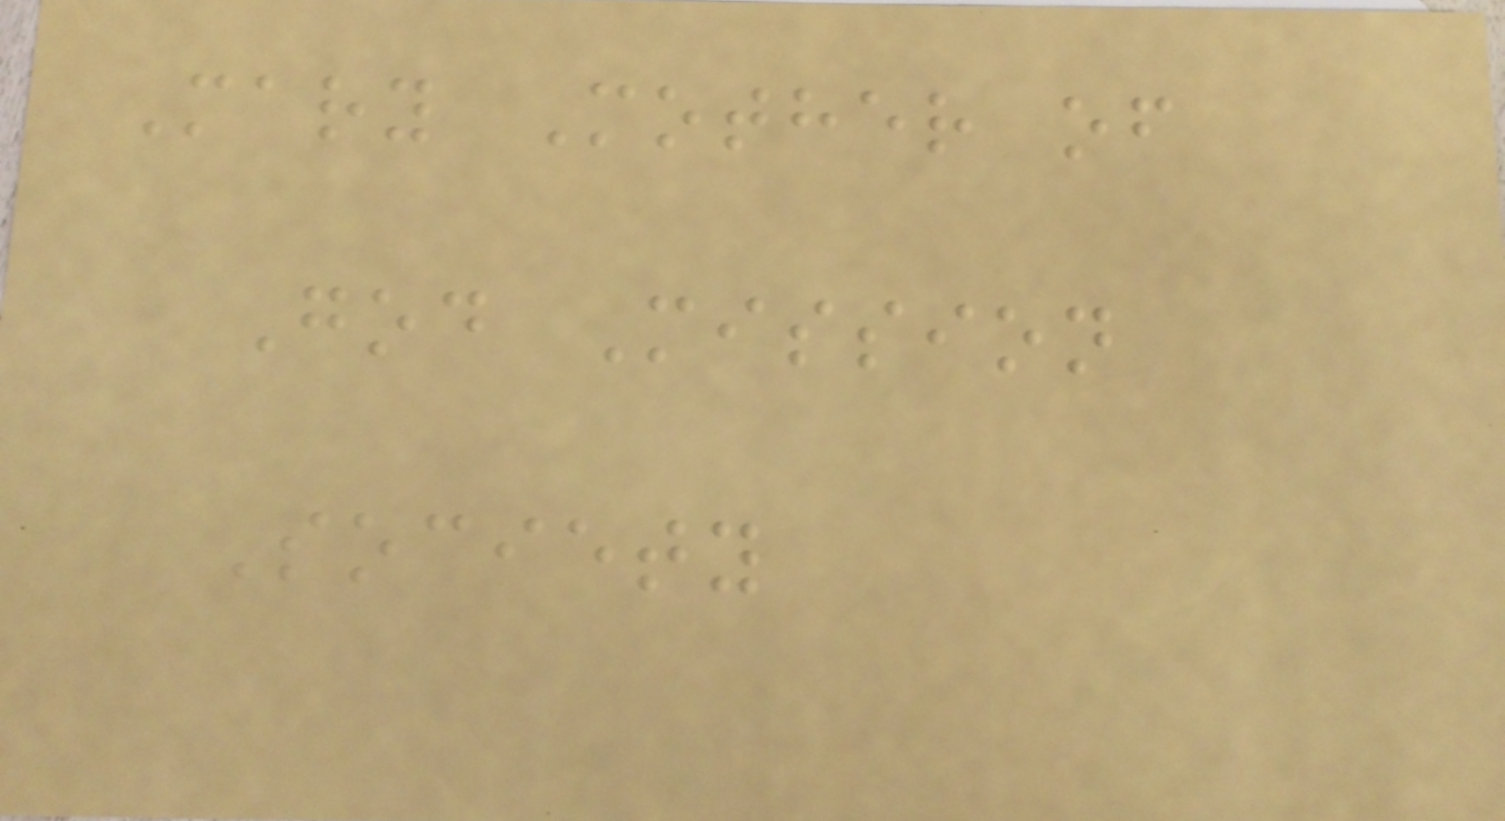Mary Mother of
God Mission
Society
